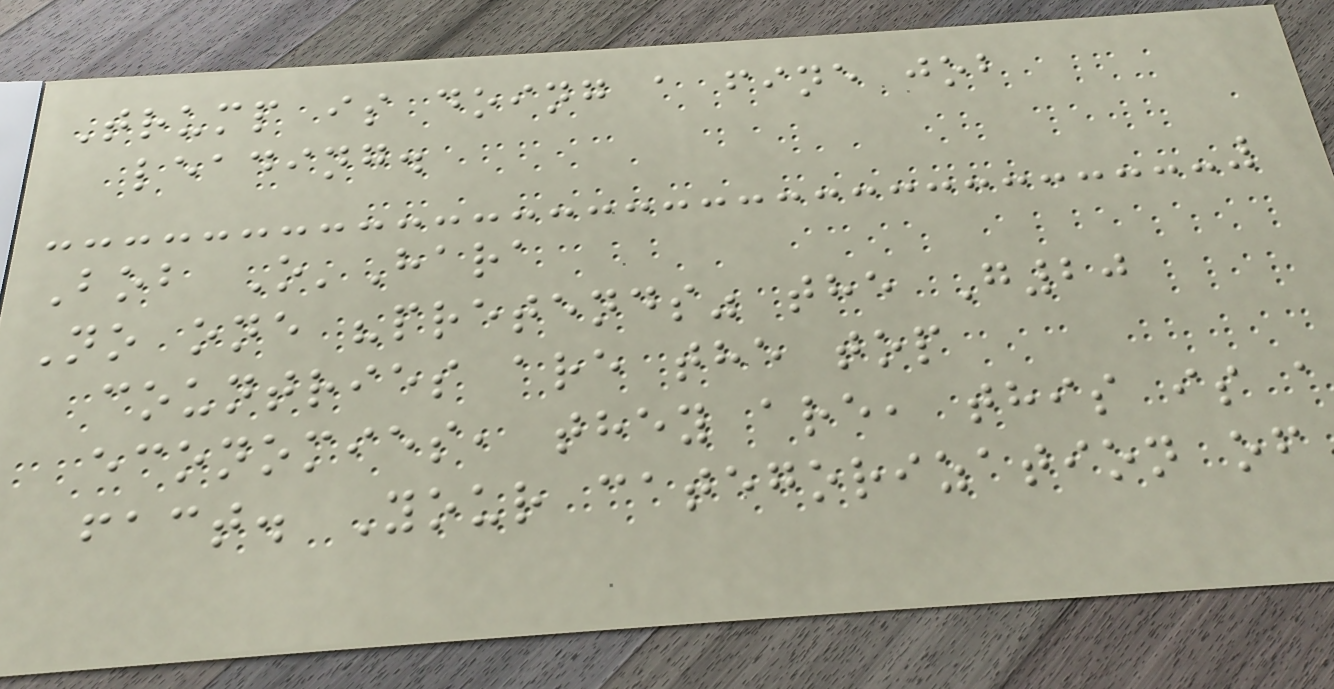Trump is doing a fine job
leading.
Bob O'Hara
No one "pretends" the G20
countries are the top
economies, they are, this is a
fact. Your categorization of
